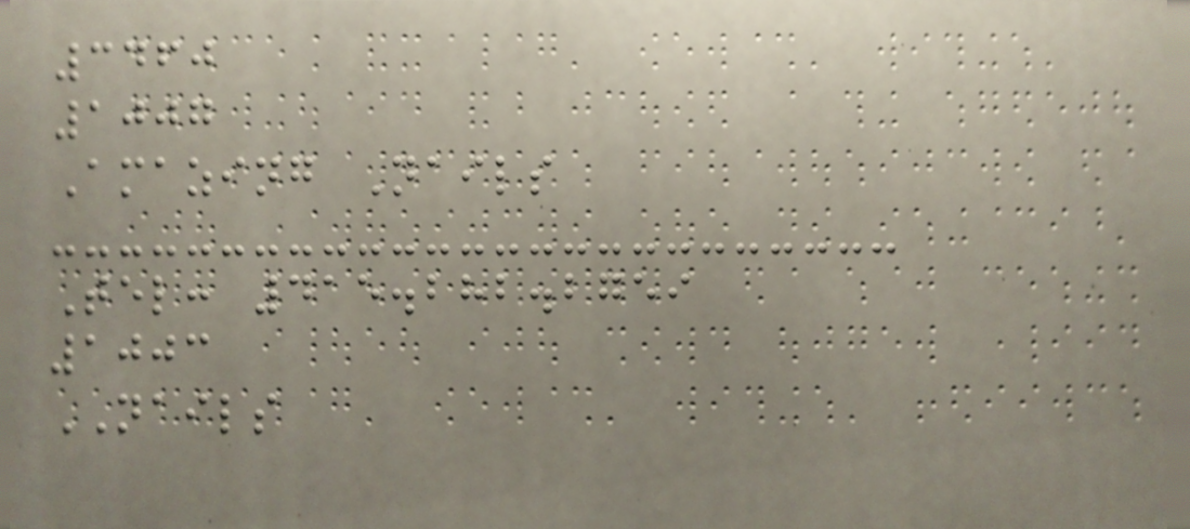3460
1007
Amazing Nails
Tel: 415.282.2759
1003
NAILS
